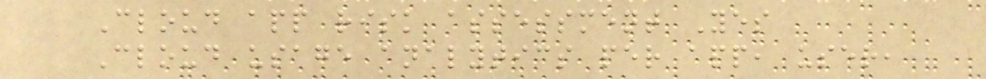Cloud app risk assessment Yes
Cloud usage analytics per app, user,
